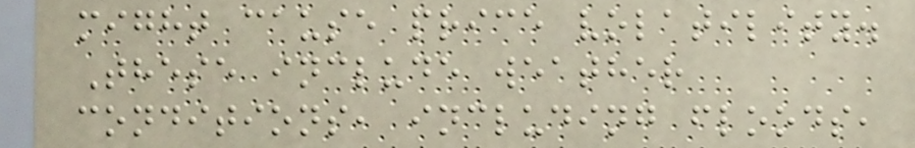might cause price volatility.
These include weather
conditions, including floods,
